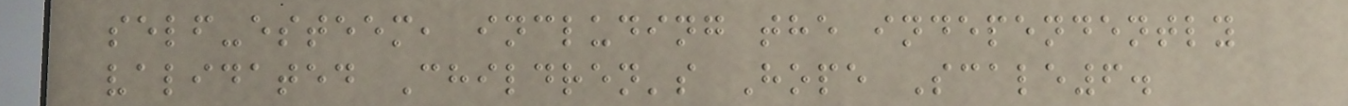self-esteem, including the independently
validated Children's Hope Scale6.
